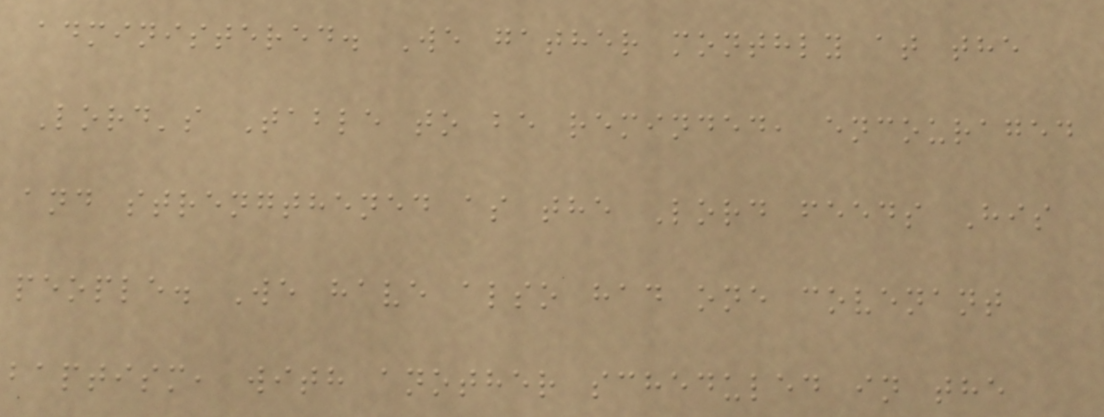administered. We gather monthly at the
Lord's Table to be reminded, encouraged
and strengthened as the Lord feeds His
people. We have also had one covenant
baptism, with another scheduled in the
